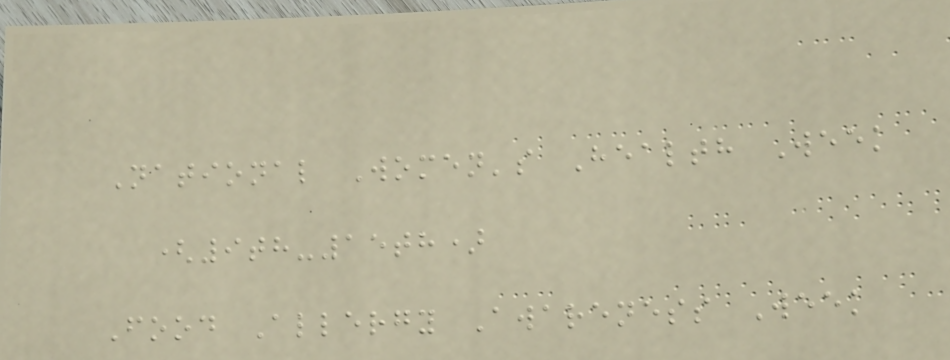National Women's Health Week
(9th-15th)
Food Allergy Awareness Week
